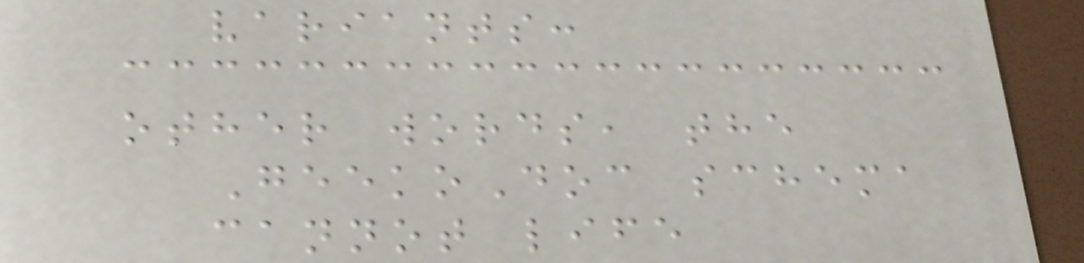variants:
other words, the
GeekoDoc schema
cannot life
